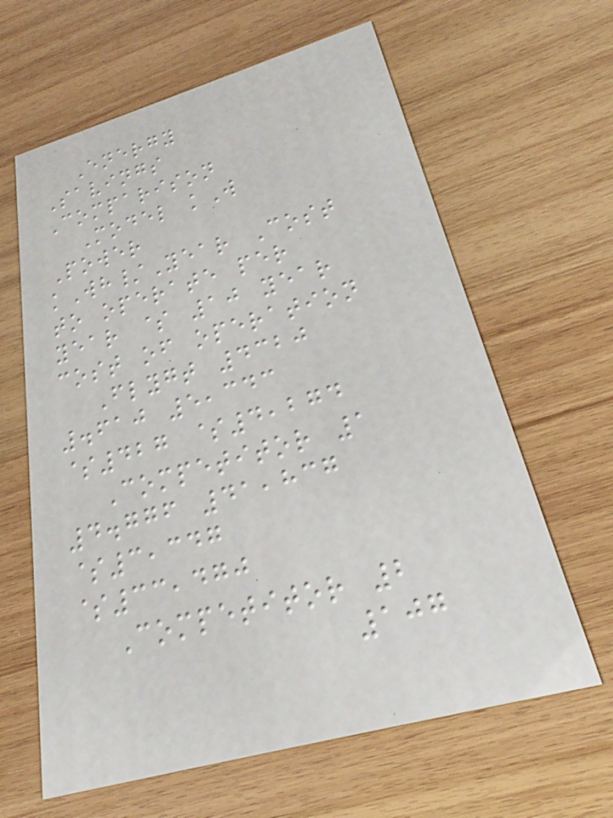Energy
Savings
Comparison
Model kW
Power
kWh/Year Cost
to operate per
year $ 10 year
cost of operation
Flygt 4320
.610 5,343
$427 $4,274
Competitor 1
4.776 41,837
$3,347
$33,470
Competitor 2
107
